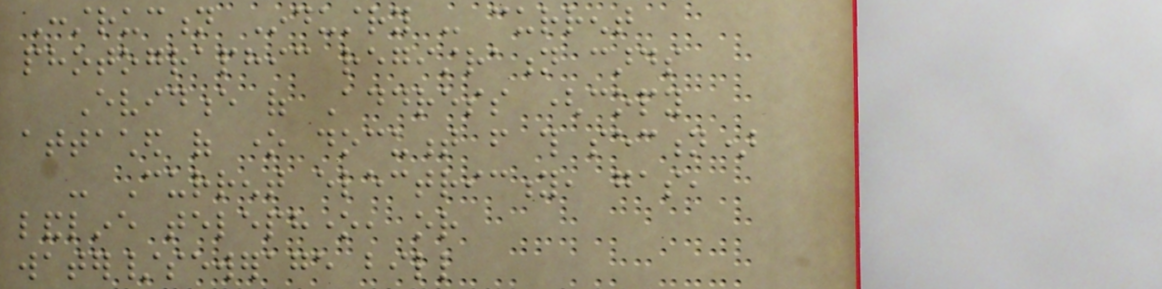Construction Industry - current
photographic registration cards
Evidence of Address (copy
attached of one document from this section)
- Current electricity, gas,
landline telephone, or
water/sewerage bill
